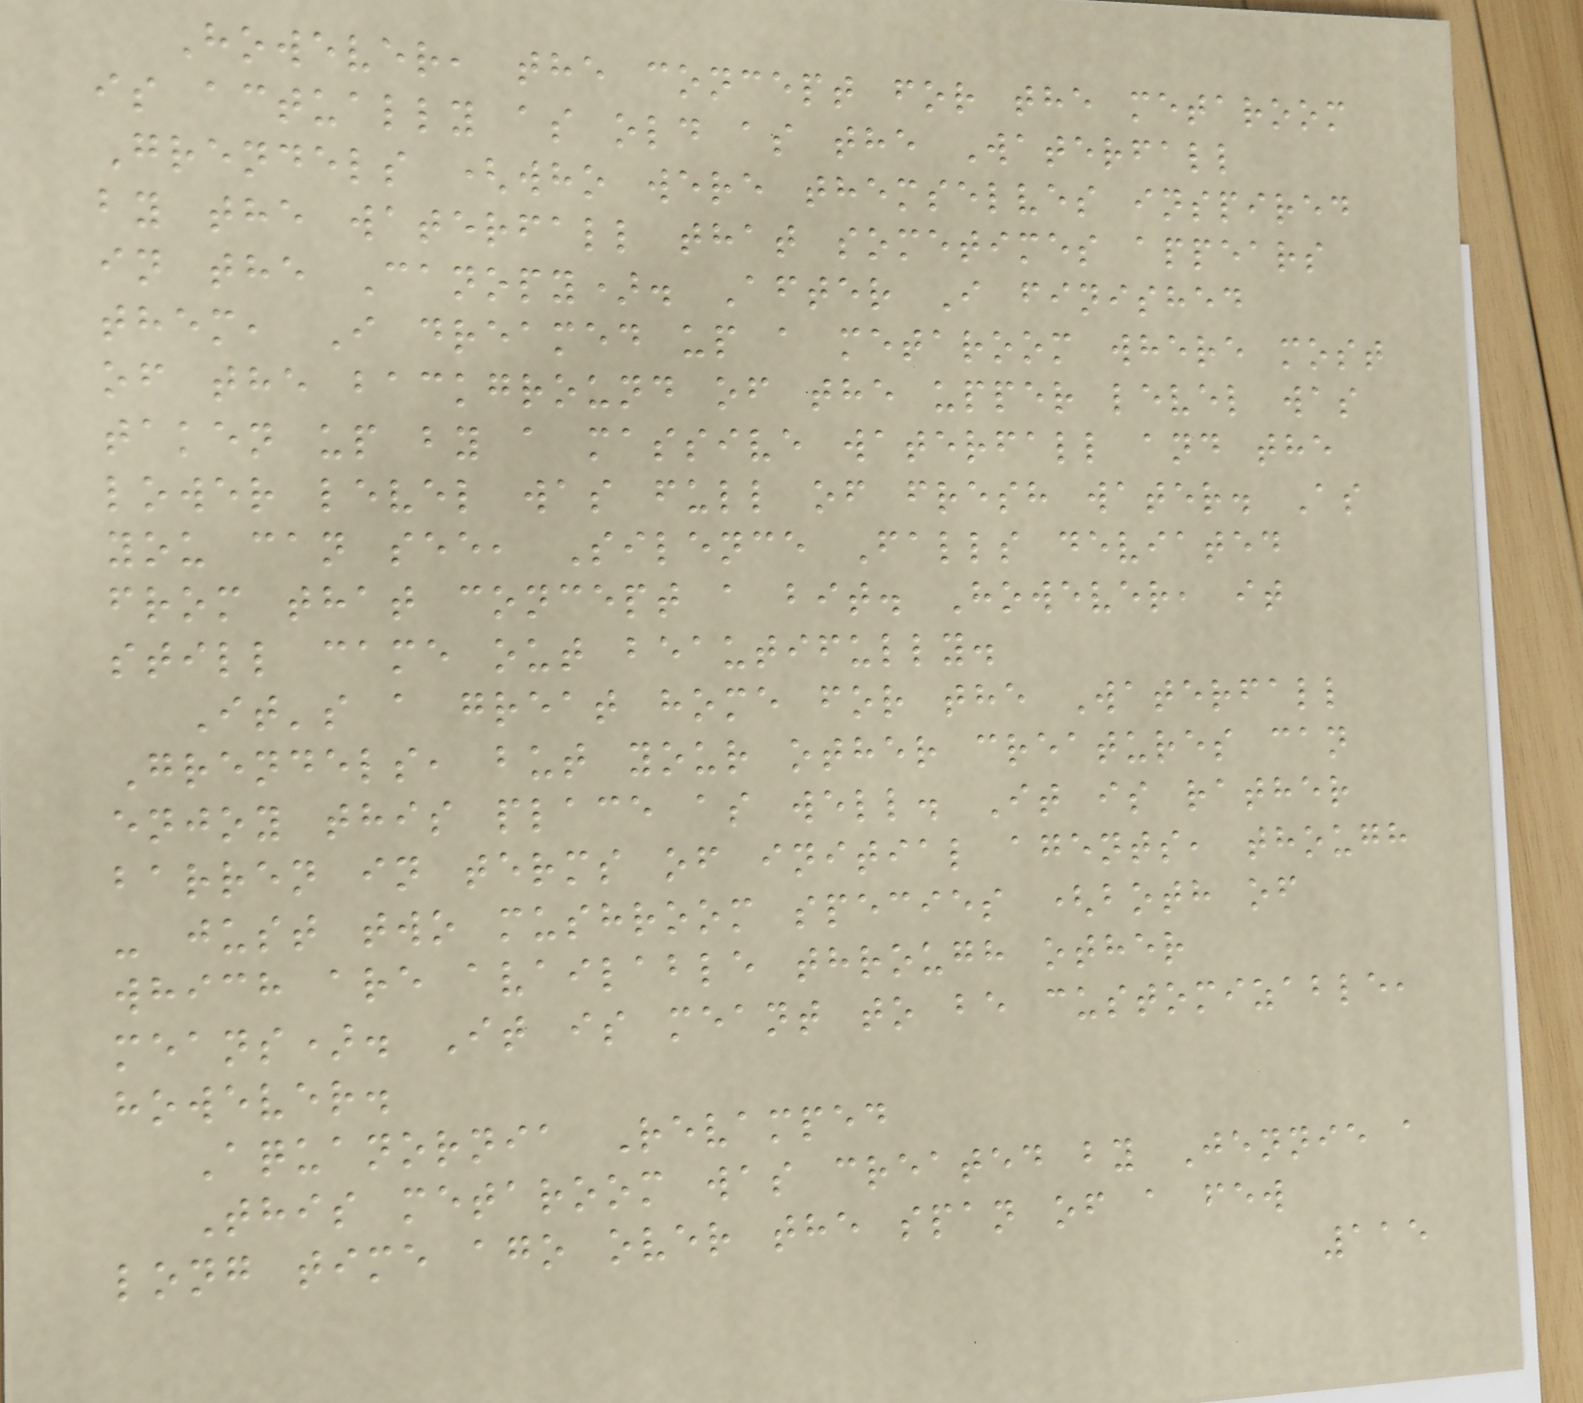However, the concept for the metaroom
is actually as old as the Waterfall
Grendels (who were themselves inspired
by the waterfall that sometimes appears
in the Canopy). After I finished
them, I dreamed up a metaroom where most
of the background of the upper level was
taken up by a massive waterfall and the
lower level was full of fresh water. As
you can see, Silence Falls deviated
from that concept a bit. However, it
still came out beautifully.
It's a great home for the Waterfall
Grendels, but your other creatures can
enjoy this place as well. It is rather
barren in terms of initial agents, though
- just two mushroom species (both of
which are available through other
means). It is meant to be customizable,
however.
Aquanornia Revamped
This metaroom was created by Jennie a
long time ago over the span of a few
115
